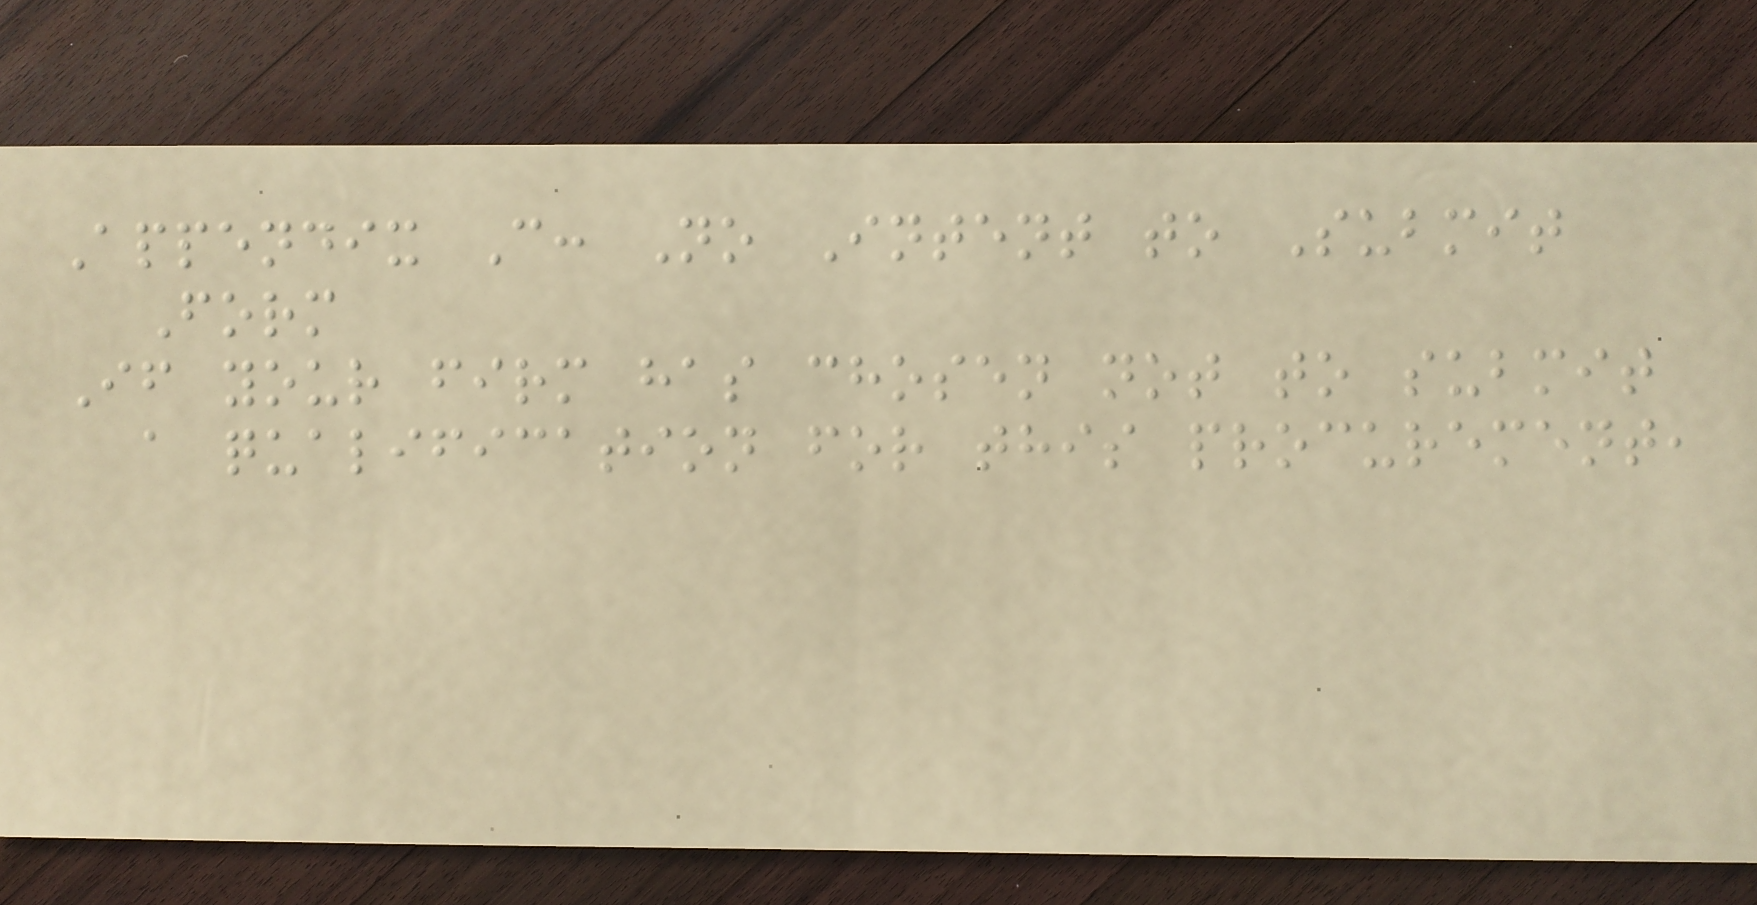Appendix C: No Intent to Submit
Form
If your firm has chosen not to submit
a qualification for this procurement,
